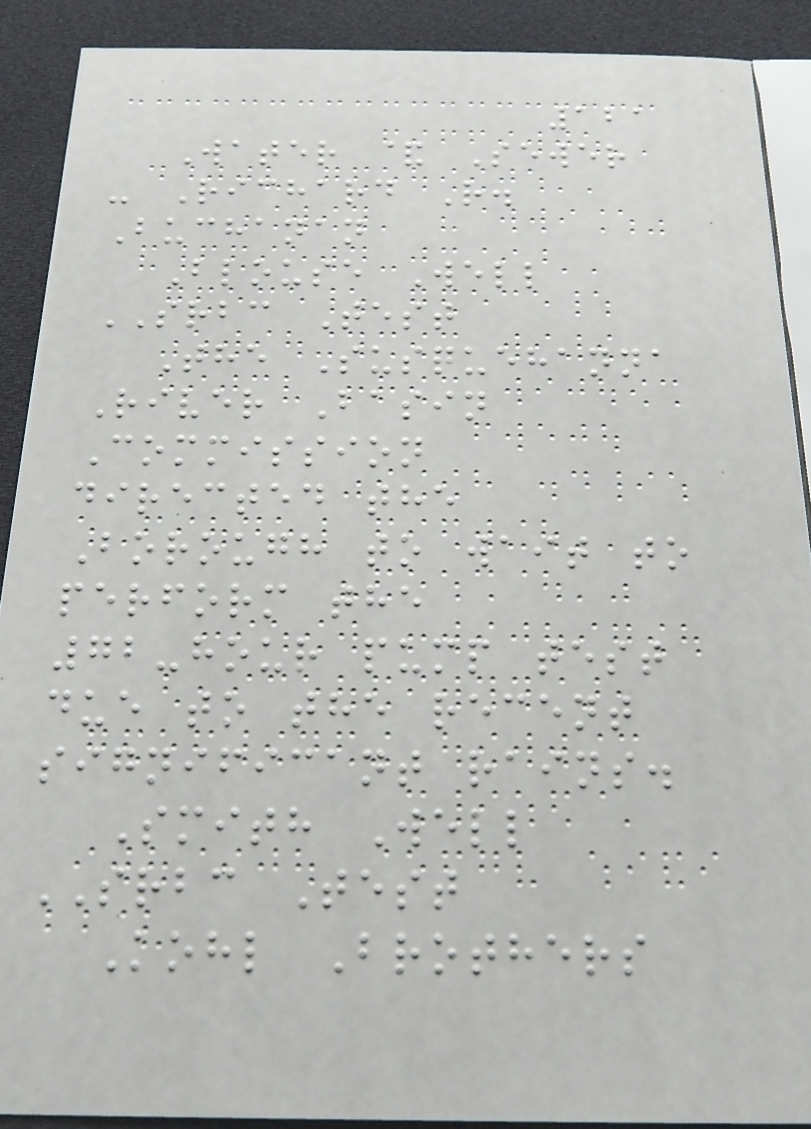121
Water & Sewer
- Richard R.
Buchanan
Blouse Well
SRBC Test
The Susquehanna
River Basin
Commission
directed the
Borough to wait to
perform the
72-hour pump test
due to the recent
significant rains.
Smith Well
SRBC Test
Kohl Brothers
